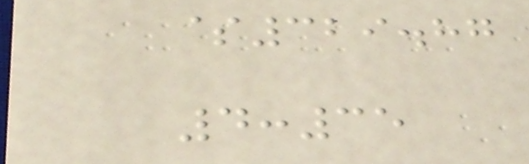$329.87
4:35
